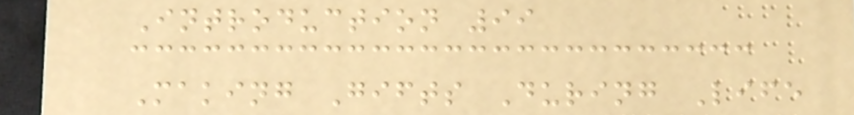Introduction 99
Making Gifts During Life
